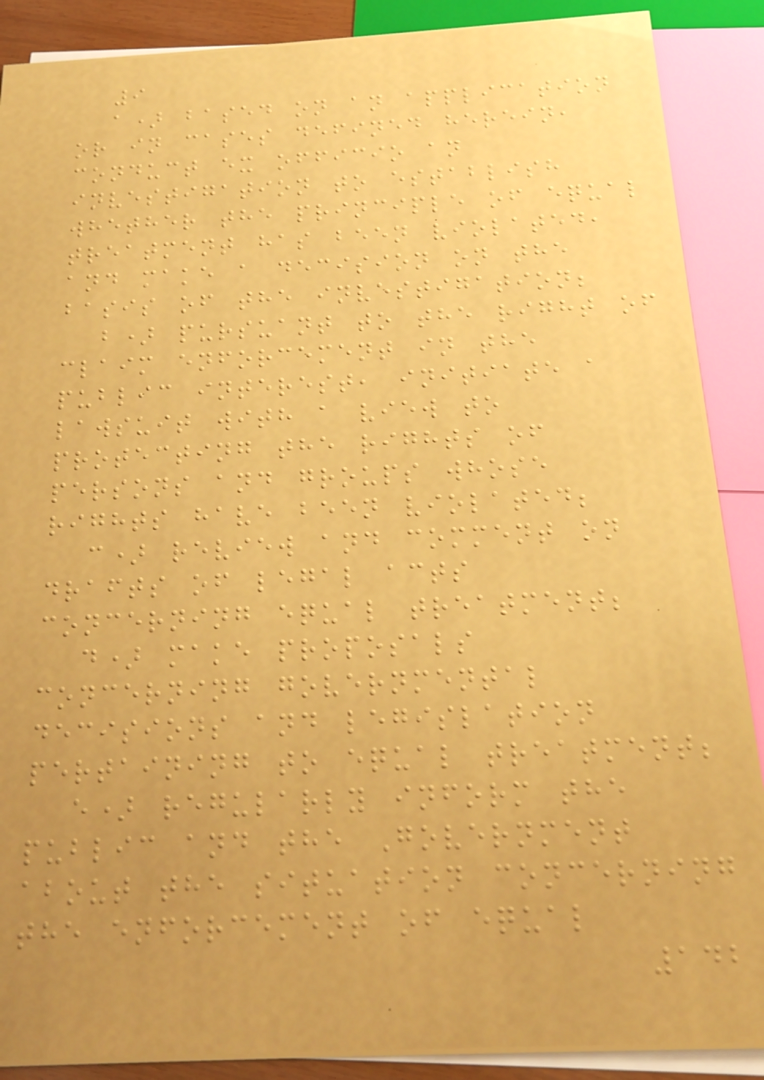9
a) based on an application
or in cases defined herein,
conduct ex officio an
investigation to establish
whether the principle of equal
treatment has been violated,
and make a decision on the
basis of the investigation;
b) pursuant to the right of
claim enforcement in the
public interest, initiate a
lawsuit with a view to
protecting the rights of
persons and groups whose
rights have been violated;
c) review and comment on
drafts of legal acts
concerning equal treatment;
d) make proposals
concerning governmental
decisions and legislation
pertaining to equal treatment;
e) regularly inform the
public and the Government
about the situation concerning
the enforcement of equal
142
